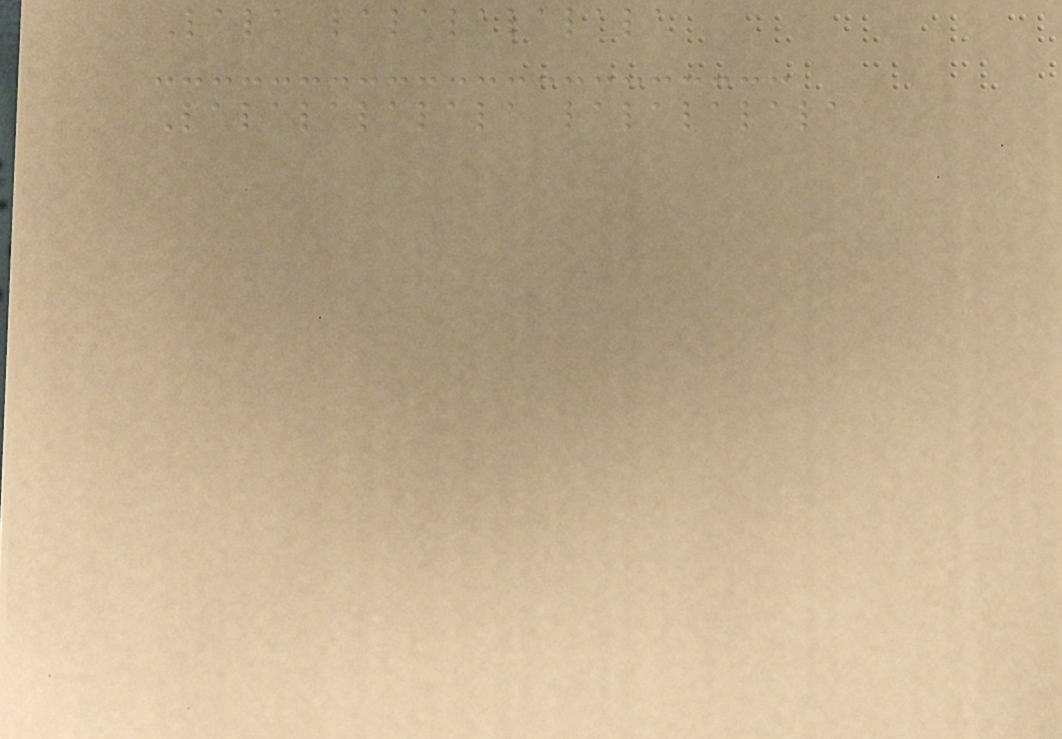Lala lalalalalala
Lalalalalala lalalalala
